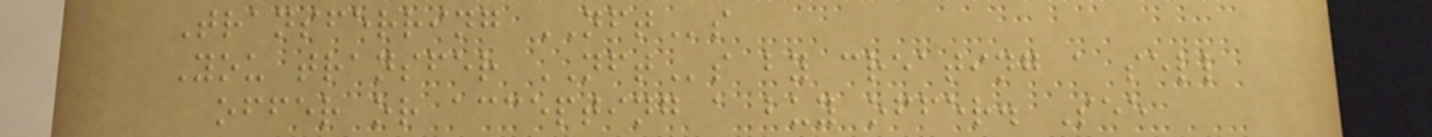Transferring NFTs
You transfer NFTs by creating a sell
offer or accepting a buy offer. See
